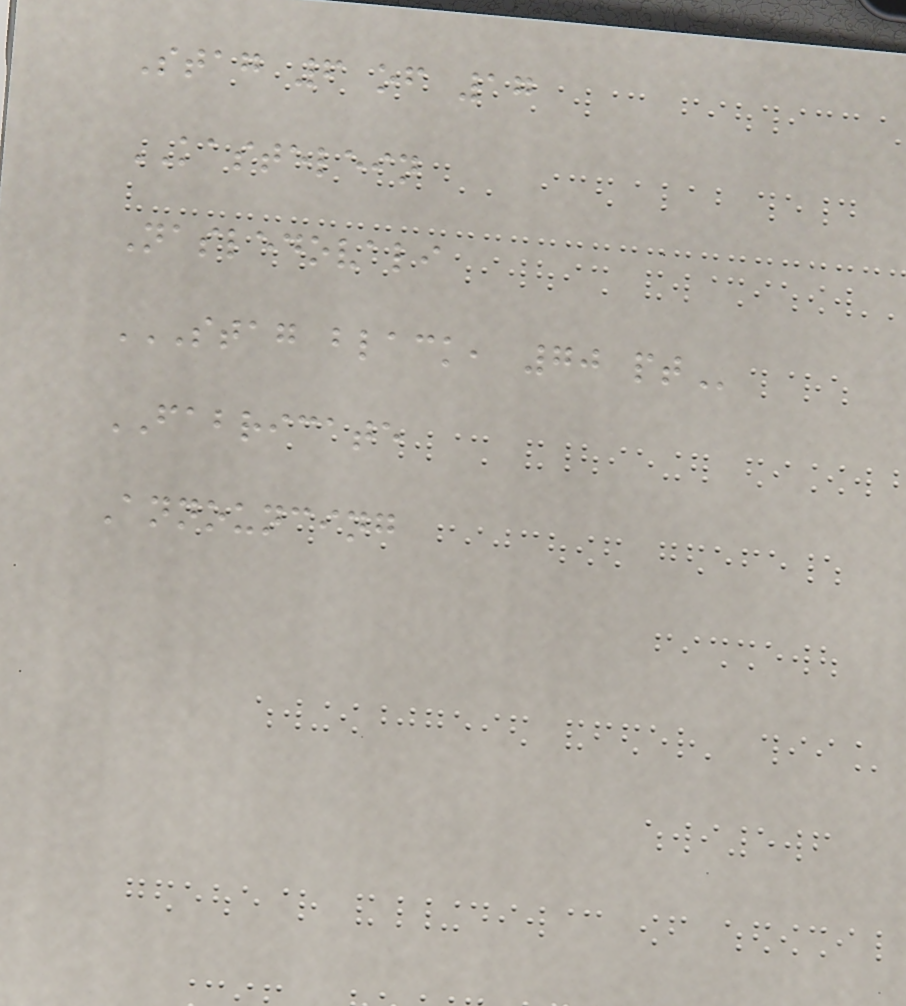Stag 6 of 17
KASTELEIN
Nasledovali
STAG BLACK, 70 PT
FABRICATE
Announcing
